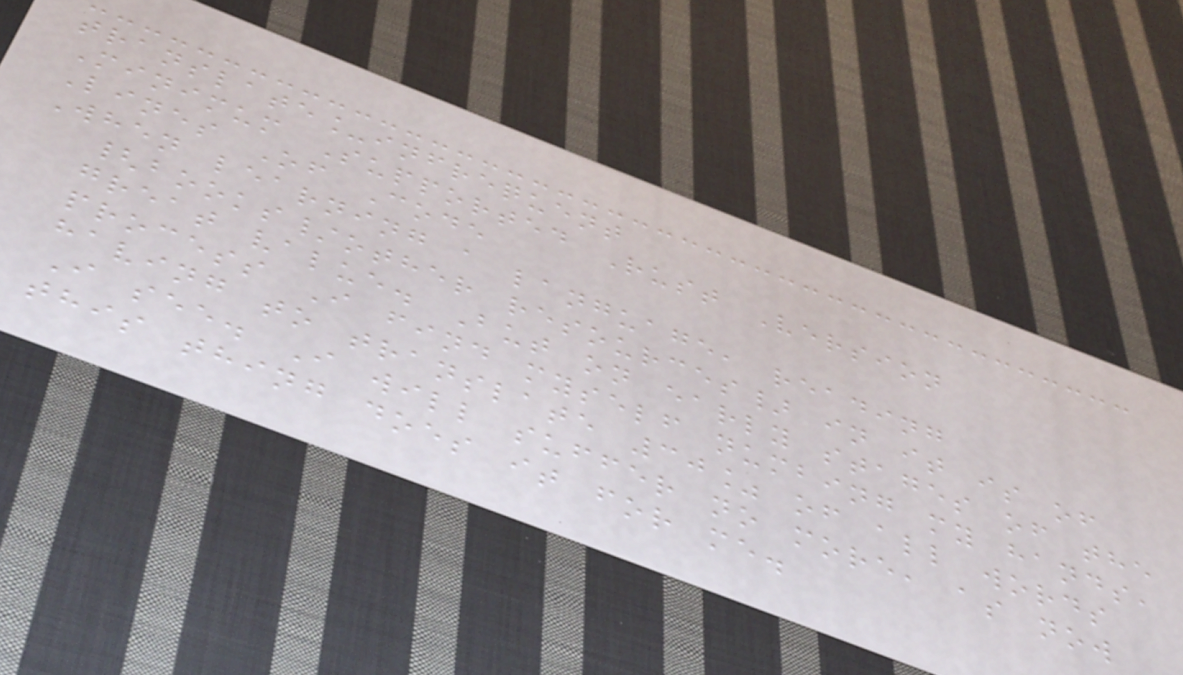translate_infrequent
Minimum Supported Rust Version
Lines Of Code
When learning a language, reading
{books/other resources} in it is of
great value. But on early stages of the
process I find myself numbing my hands,
having to translate 30% of all words
I see. I will suffer no more, as now
this thing does it for me.
